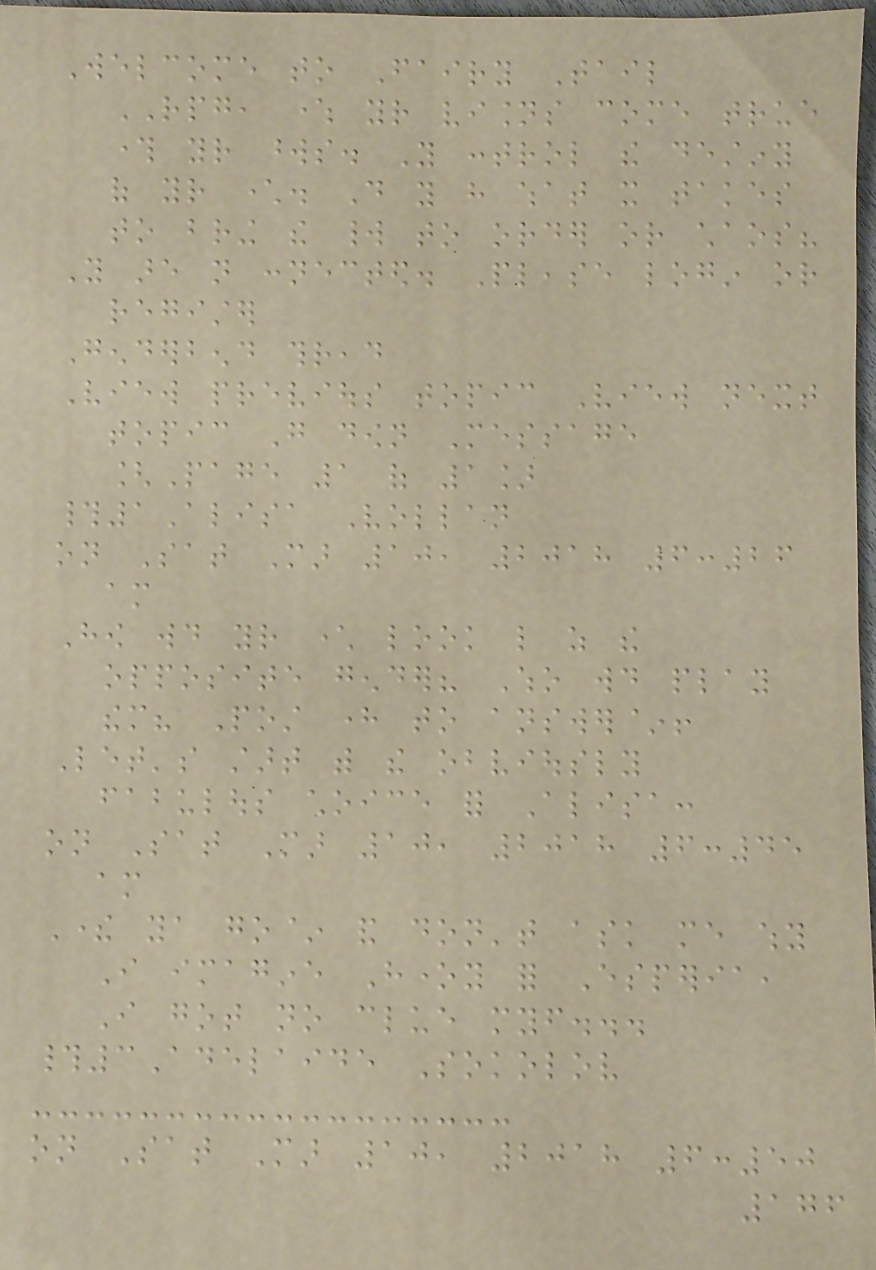Welcome to Fairy Tail
RPG, where your visions come true
through your words. You control the destiny
of your character. Do you have what it takes
to bring the world to order or chaos?
You are not connected. Please login or
register
Genderbend thread
View previous topic View next
topic Go down Message
[Page 1 of 1]
#1Alisa Vollan
on Sat Mar 10, 2018 6:26
am
How would your character look like as the
opposite gender? Who would play
them? Post here to answer~!
Let's start with the obviously
fabulous choice for Alisa:
on Sat Mar 10, 2018 6:45
am
There ya go~ and don't ask me why
I imagine Honey for Esperia,
I got no clue myself...
#3Adelaide Sokolov
on Sat Mar 10, 2018 6:50
176
